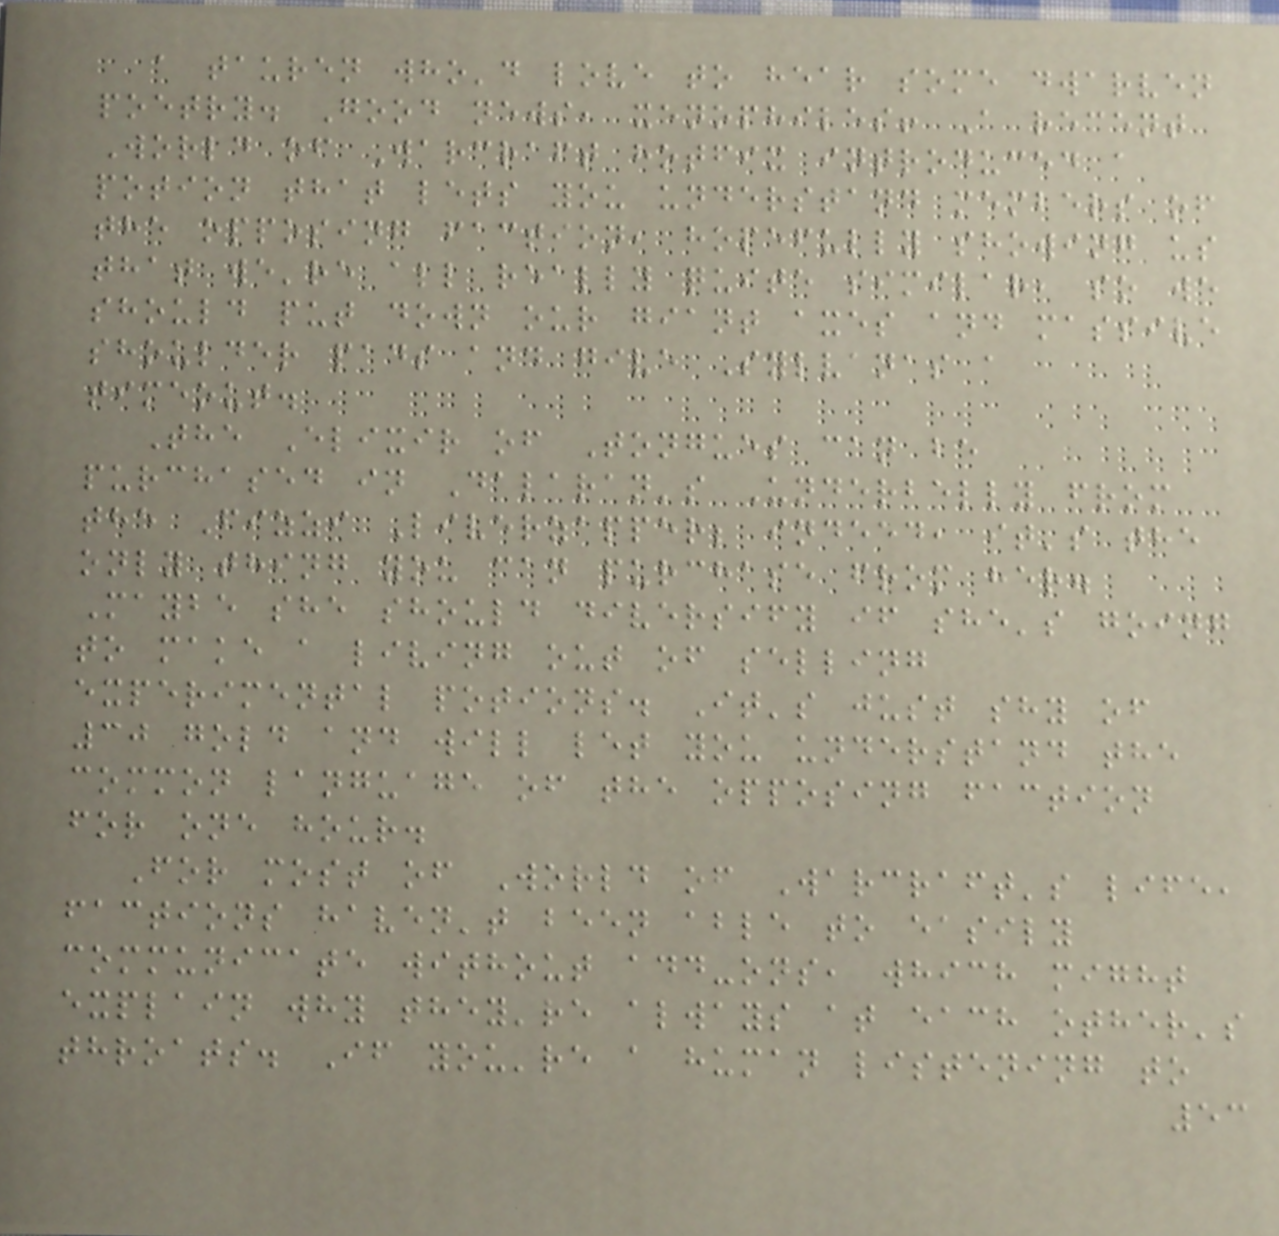a tauren who'd love to hear some dwarven
poetry. Good news, xenophiles! A recent
World of Warcraft hotfix introduced a
potion that lets you understand members of
the opposing faction, hopefully showing us
that we're all really quite similar, so we
should put down our giant axes and massive
shoulder pads and give Sylvanas a
timeout.
The Elixir of Tongues can be
purchased in Dalaran's Underbelly from
the Fizzi Liverzapper; indeed, it's the
only thing you can purchase from her.
Maybe she should diversify if she's going
to make a living out of selling
experimental potions. It's just shy of
30 gold and will let you understand the
common language of the opposing faction
for one hour.
For most of World of Warcraft's life,
factions haven't been able to easily
communicate without add-ons, which might
explain why they're always at each other's
throats. If you're a human listening to
53
